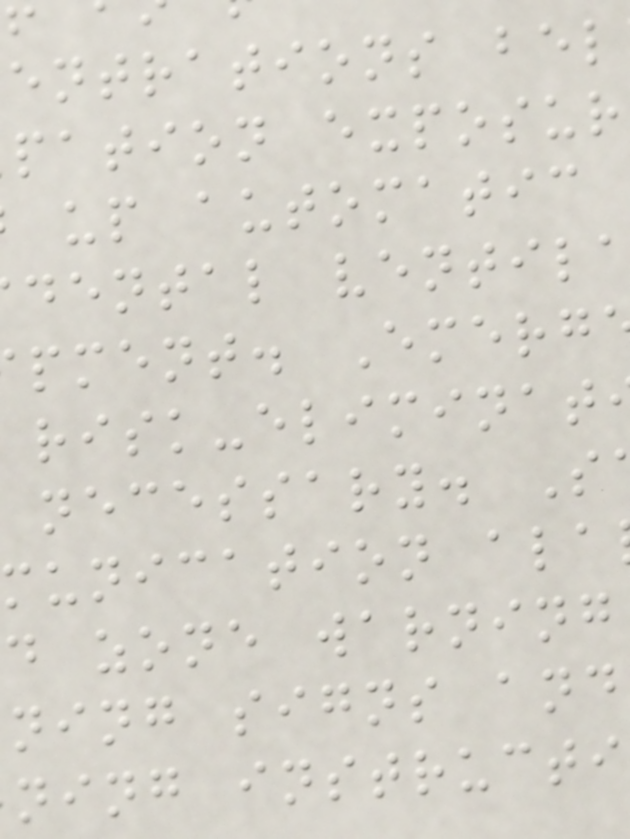entrations bel
pation exposur
up automatic
dental ventil
pment. Emerg
risk-eliminat
necessary. S
munication ala
d zone warning
ning signs and
ning instructi
